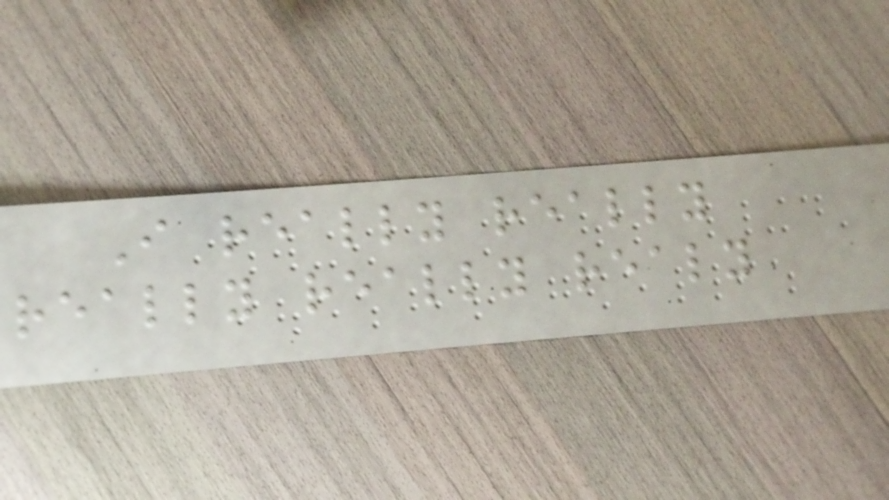I really really
really really realy
